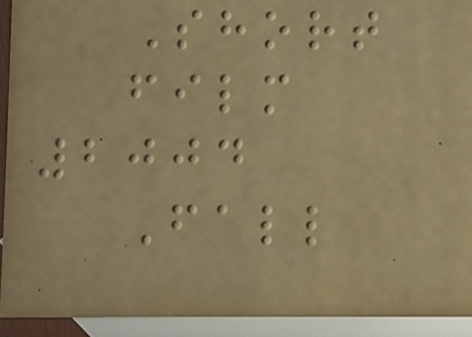Short
film
2004
Fall
